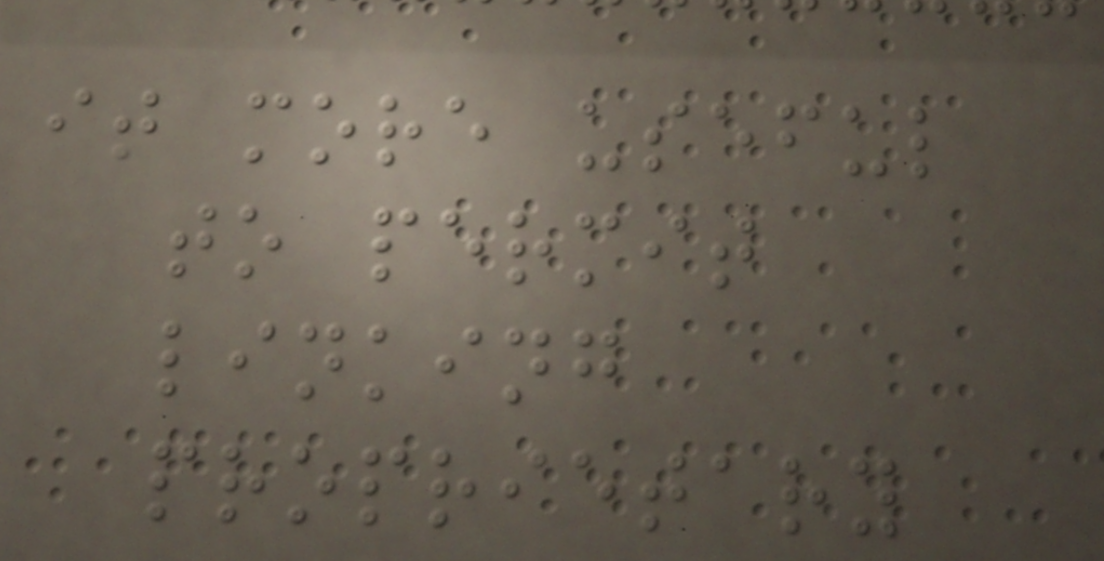it more useful
to permit
linking
proprietary
